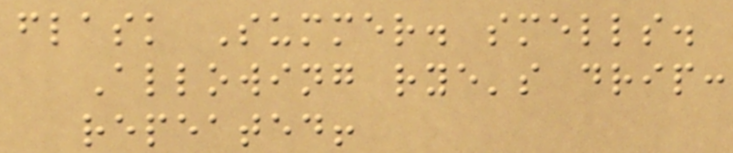flask Summer. smells.
Allowing rye's drip:
repeated!
